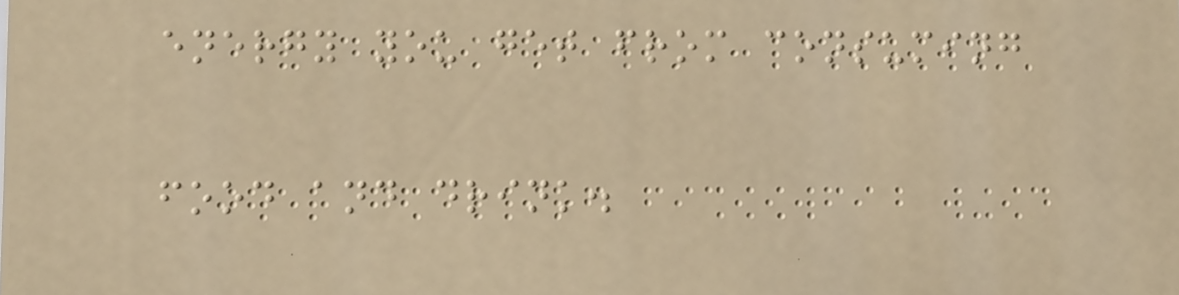energy you get from consuming
food and drink.
